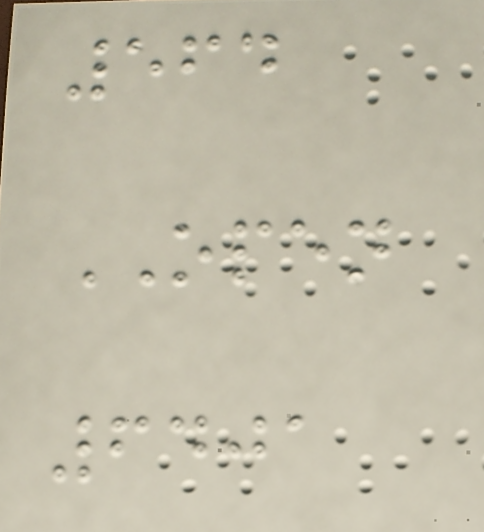564
OPEN
6401
